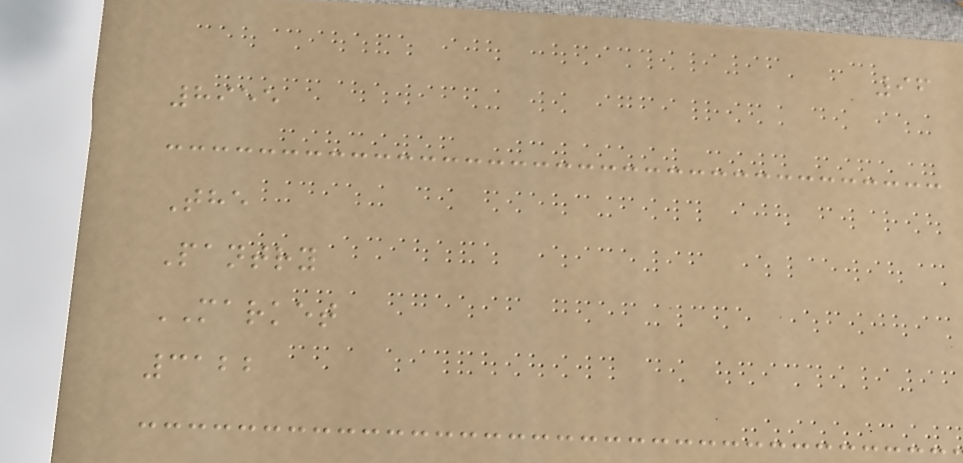96
8955
The
Pantry
MARKET
3122
